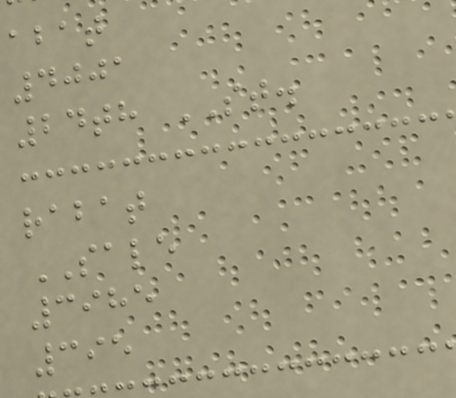abat
4001
24th ST.
rabat
SALE
3985
395
